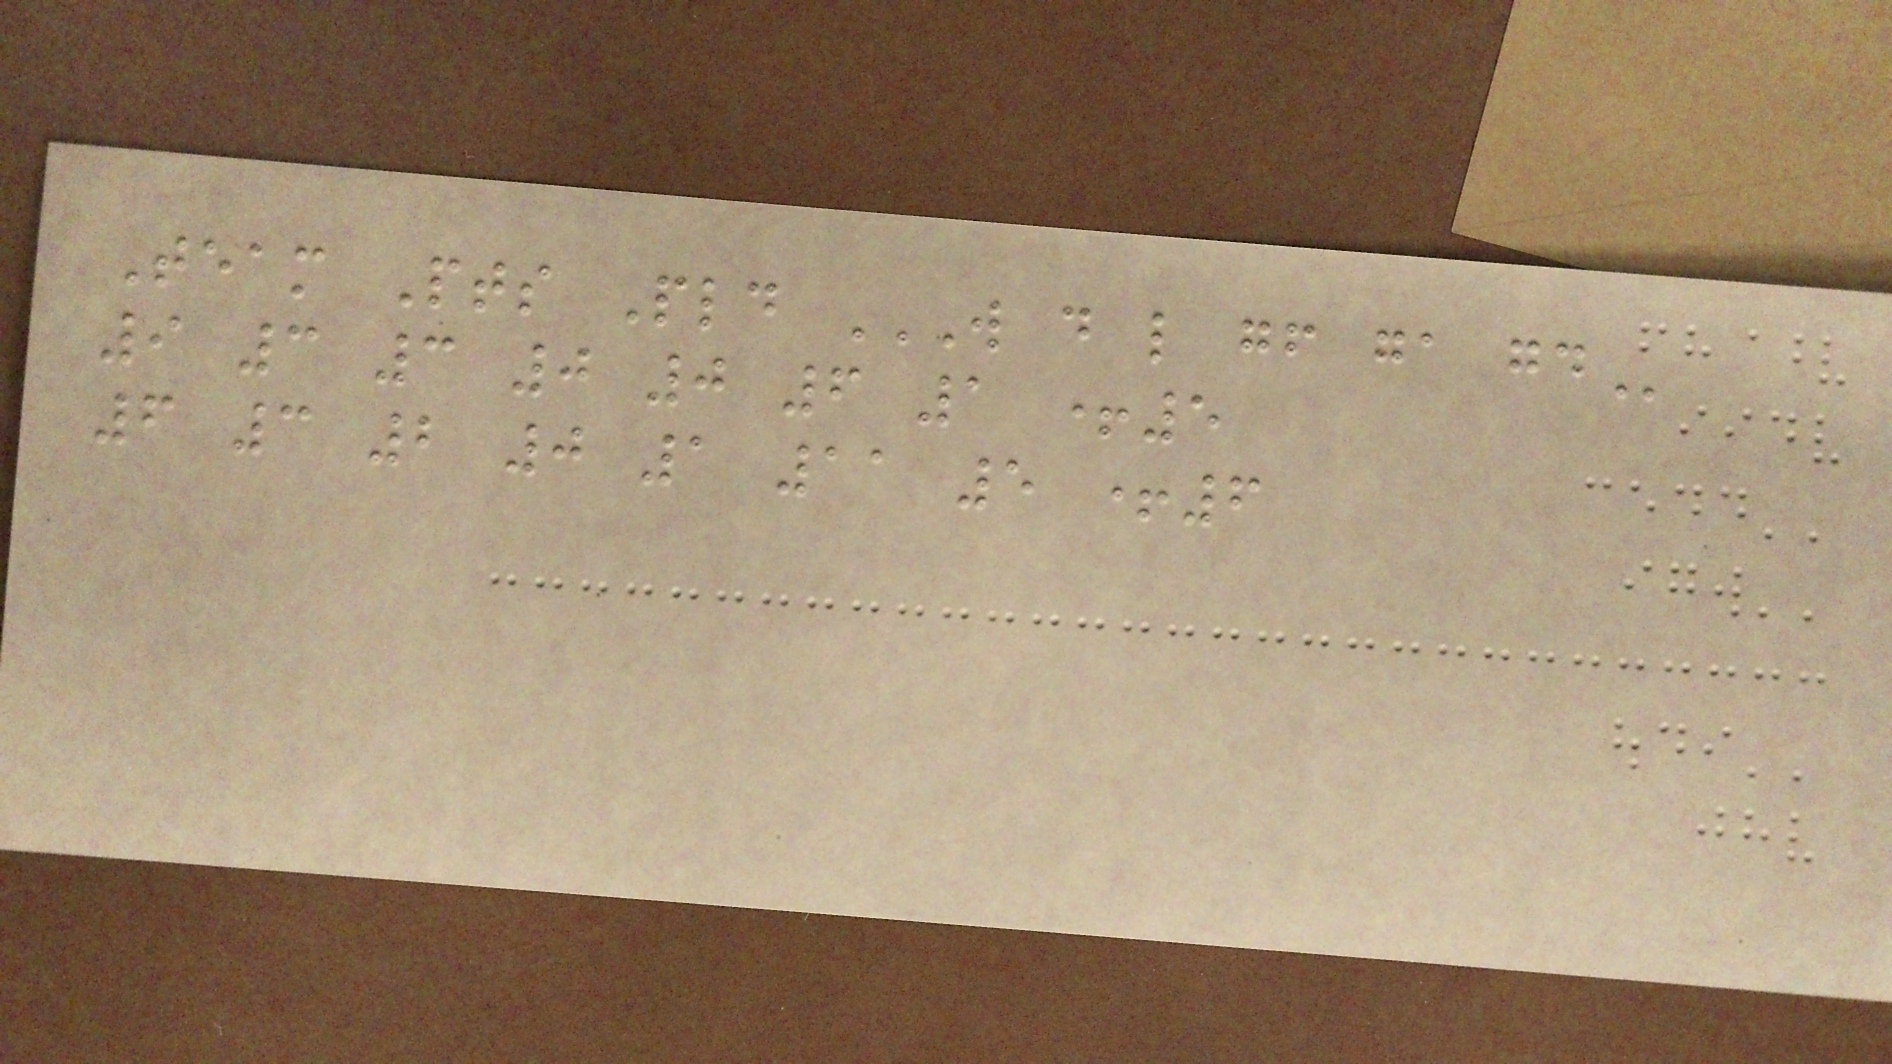Team Pts Pld W D L GF GA GD
9 3 3 0 0 6 1 +5
6 3 2 0 1 11 5 +6
